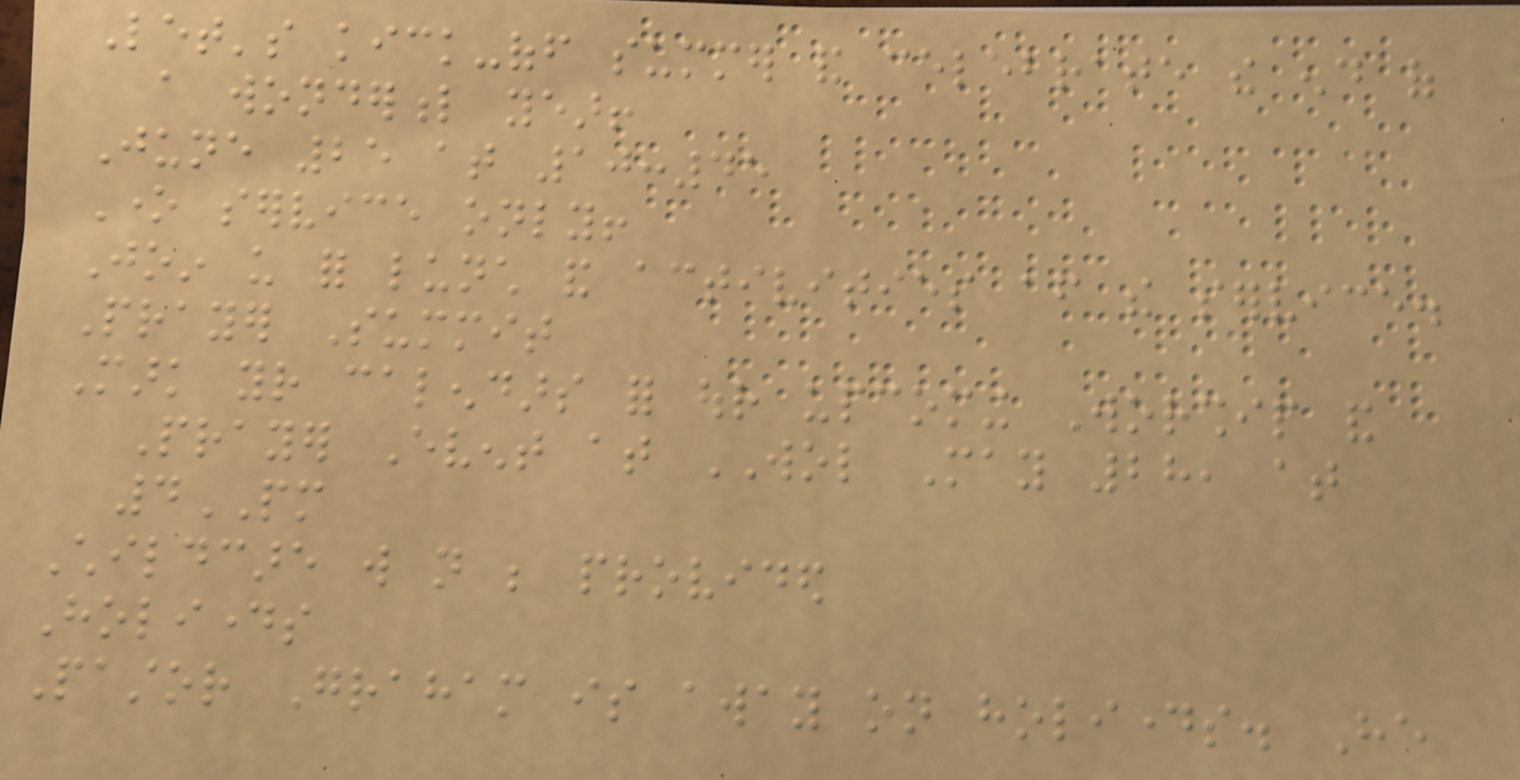Let's kick-off summer and celebrate the end of
a wonderful year!
June 25 at 10:45
One service only!
Join us for lunch and activities after the service.
Prayer Summit
Mark your calendars for our upcoming Worship and
Prayer Event at WOL May 28, at
4PM
Childcare will not be provided
Holidays
Pastor Graham is away on holidays. He
